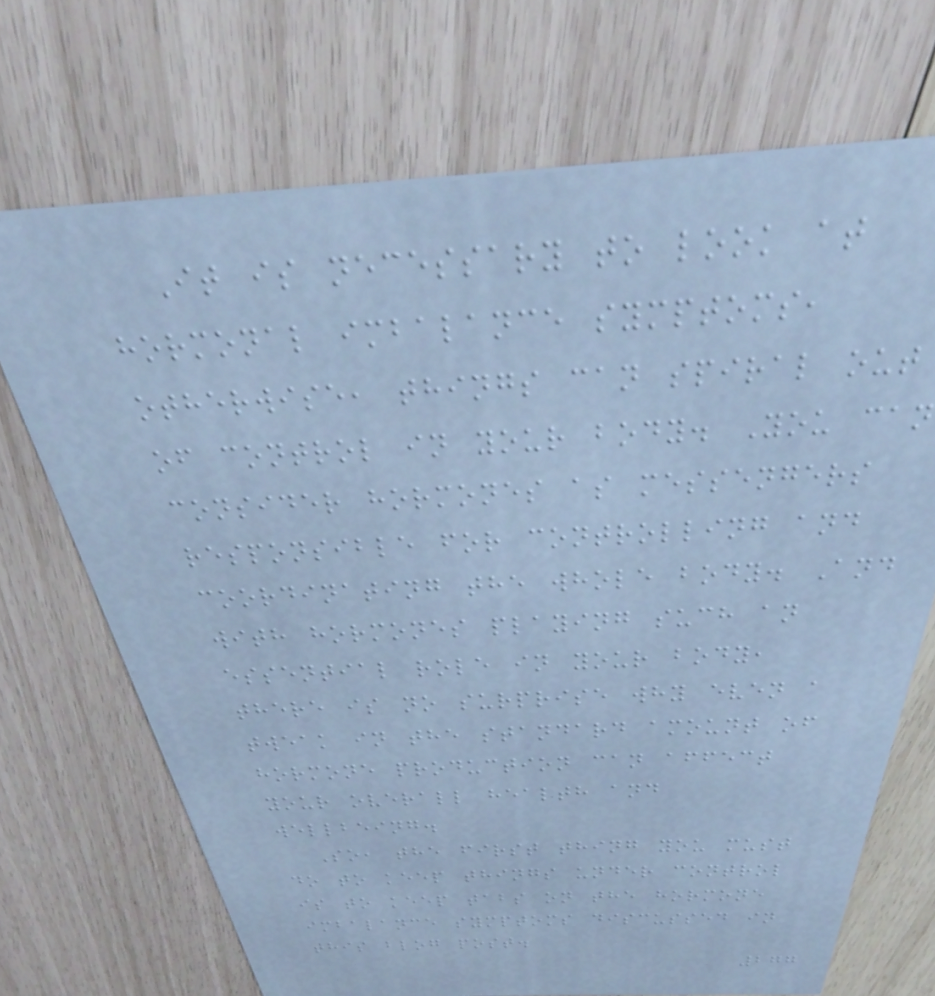It is necessary to look at
hormonal imbalance symptoms,
otherwise, things can spiral out
of control in your body. You can
consider hormones as messengers
responsible for controlling and
coordinating the whole body. And
with hormones playing such an
essential role in your body,
there is no surprise why even a
tweak in the standard amount of
hormone production can affect
your overall health and
wellbeing.
So, the first thing you must
do to keep things under control
is to keep tabs on the hormone
imbalance symptoms discussed in
this blog post.
277
